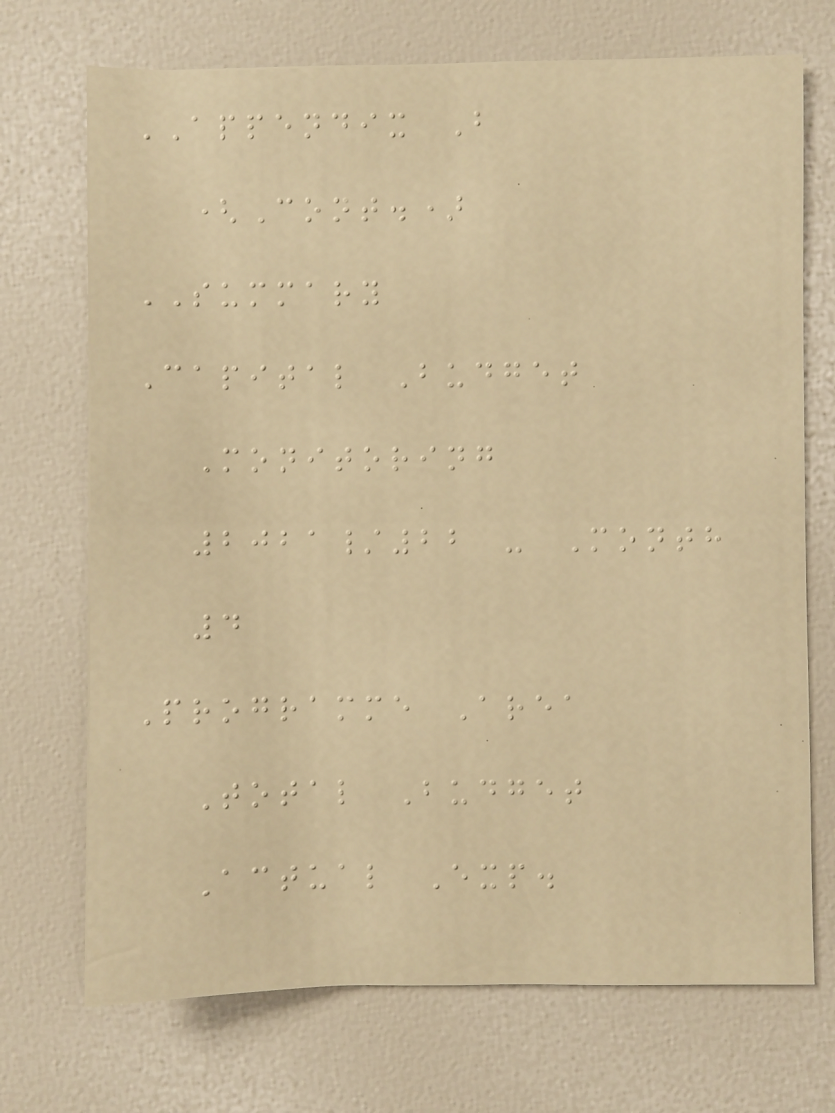APPENDIX B
(Cont.)
SUMMARY
Capital Budget
Monitoring
2021/22 - Month
4
Programme Area
Total Budget
Actual Exp.
